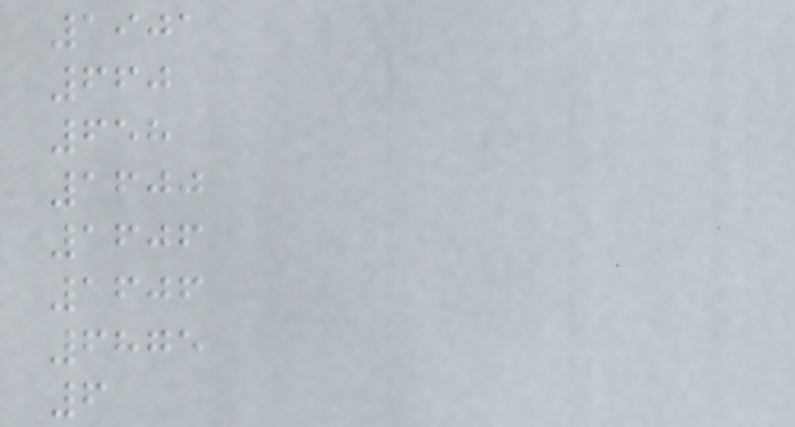1901
660
658
1600
1606
1606
6875
6
